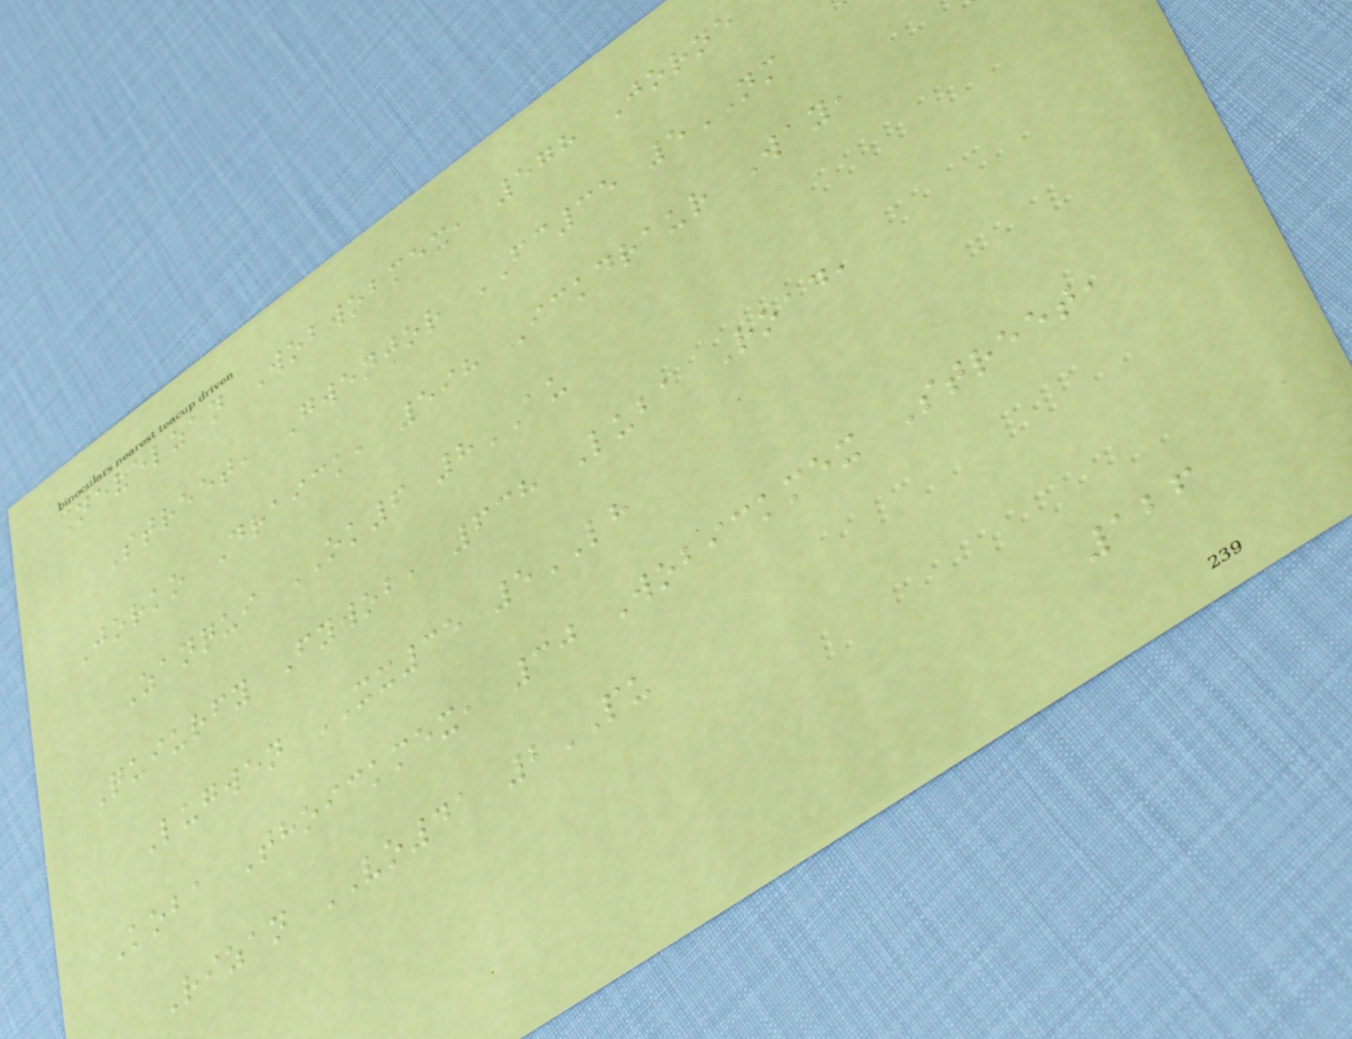Nevelzan Wobwobmex, 578 Jorne
Street, Gwenjor FC35 5NM
Jorko Draick, 598 Ickdraur Way,
Zanqui OK6 8AU
Quiurfy Fywob, 638 Luba Road,
Lugwen XX35 5LH
Koba Thoickmex, 30 Wobickmex Street,
Rizan VO41 2PU
126
